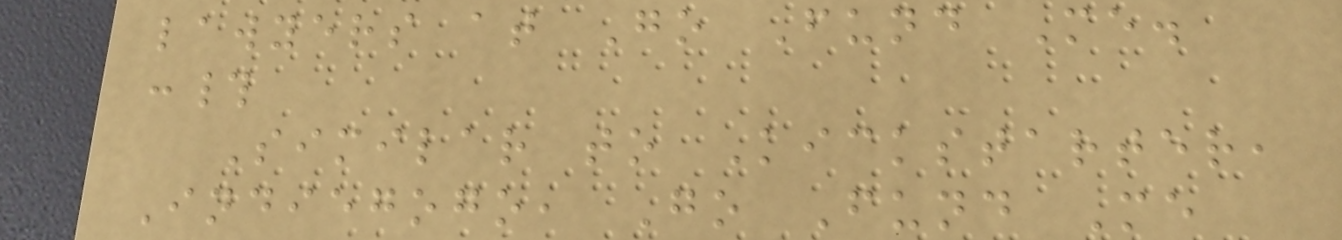lawyers at Go Fund Me.
:#
Similar to Kickstarter,
Indiegogo, Go Fund Me
